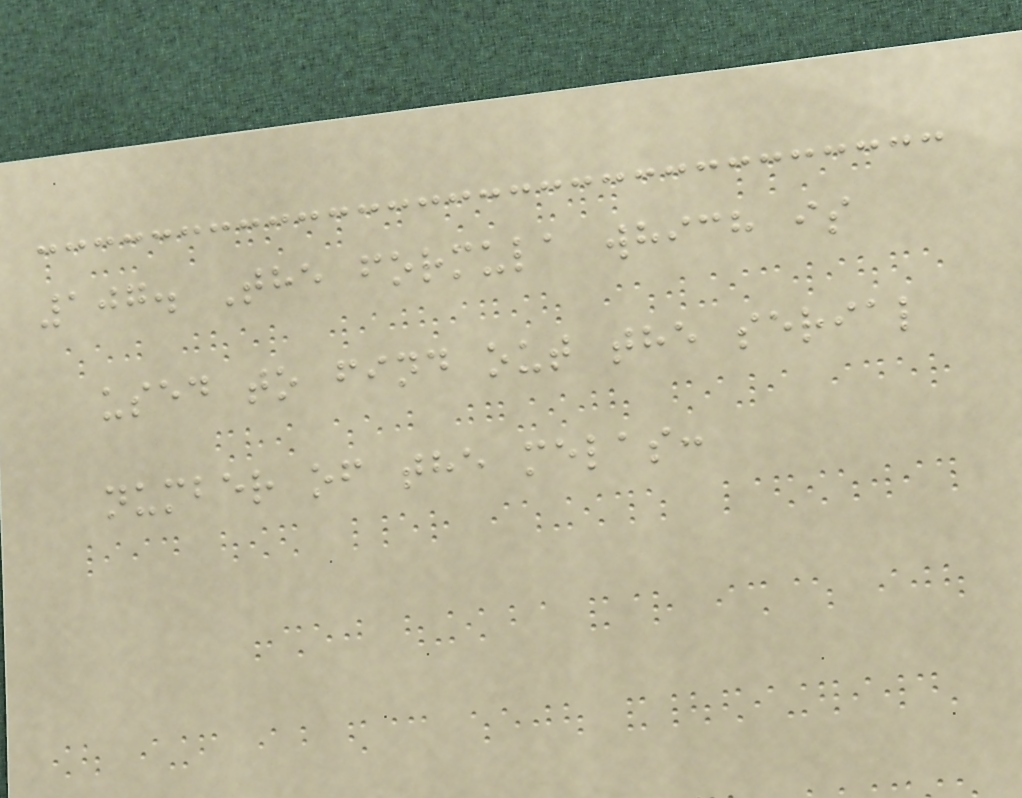107. The formula which is
used to find out the serial
number of the melas:
